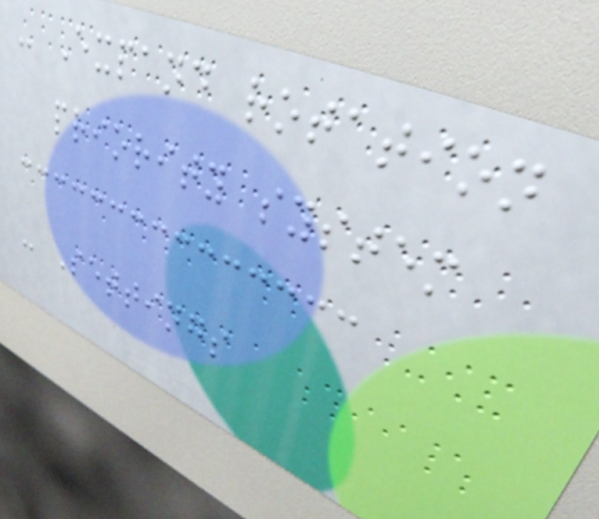- Expand rotation
priority system
- Settings
